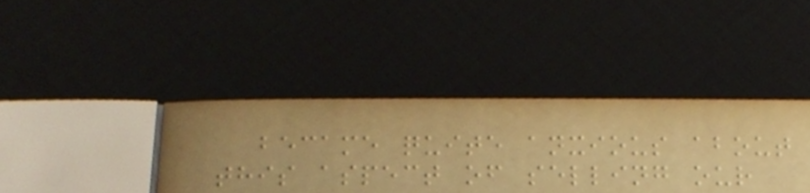became quite anxious about
this aspect of selling our
